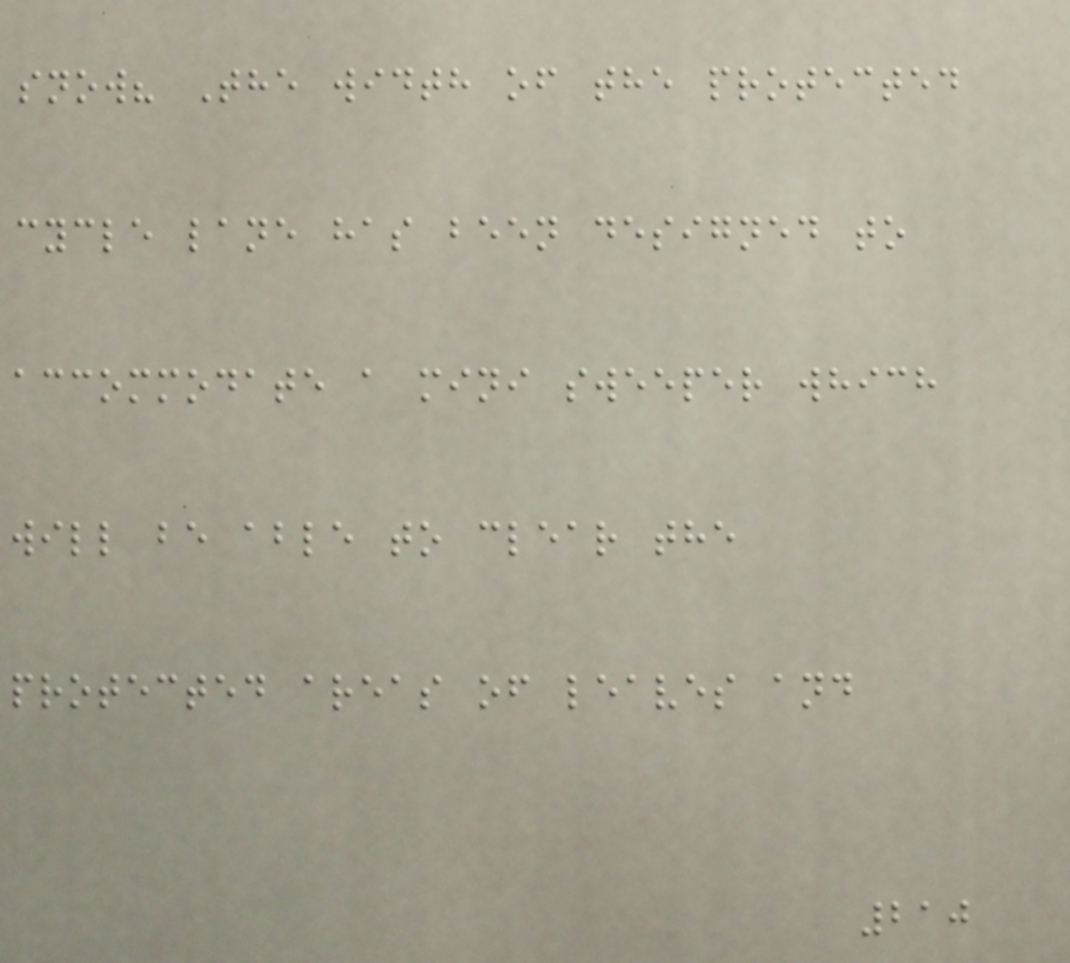snow? The width of the protected
cycle lane has been designed to
accommodate a mini sweeper which
will be able to clear the
protected areas of leaves and
210
